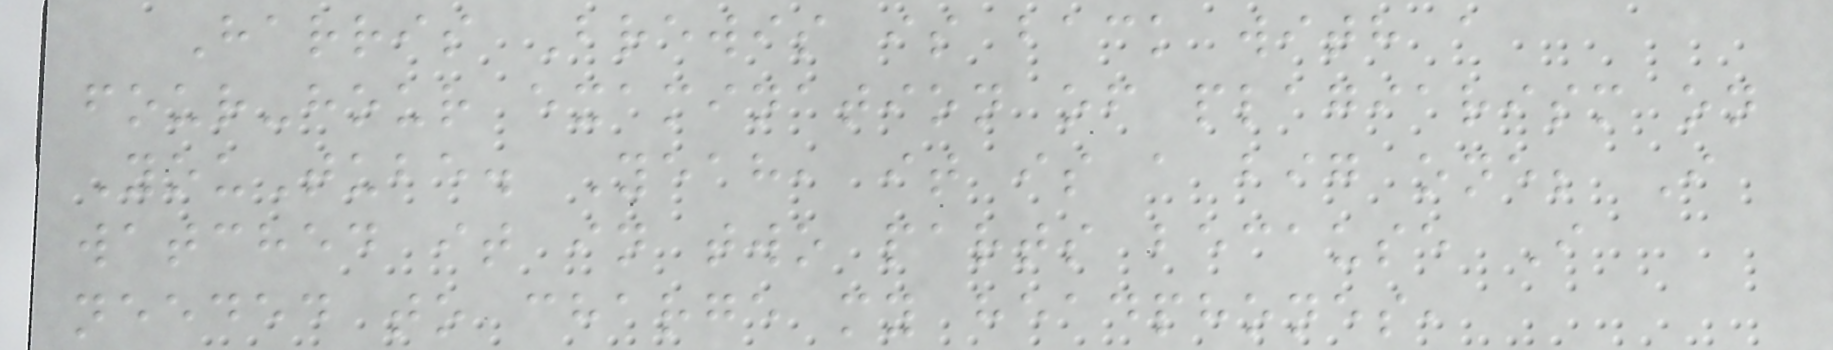Harris Brewis is back with a
four-hour examination of plagiarism on
YouTube. Yeah, it is a big one; I
watched it in two parts because I
needed to charge my headphones,
